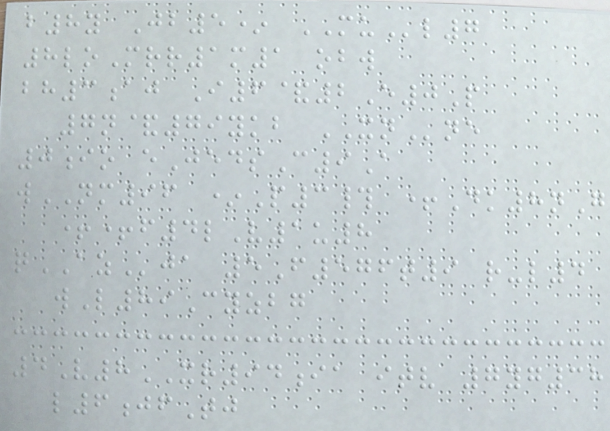b8y Jb5* MUl7
8loMrr1m1 obw
bh3aj I6&2E0P
7n&79ykb XNne
0io eJedsC9A
wNM96 *P3# +Dk8nG
++f4lV1u8
qAZja 5F576t9 r-l4
wL89Cyzbg
4V8XR94ia itv 7yg38
l6jfTj
